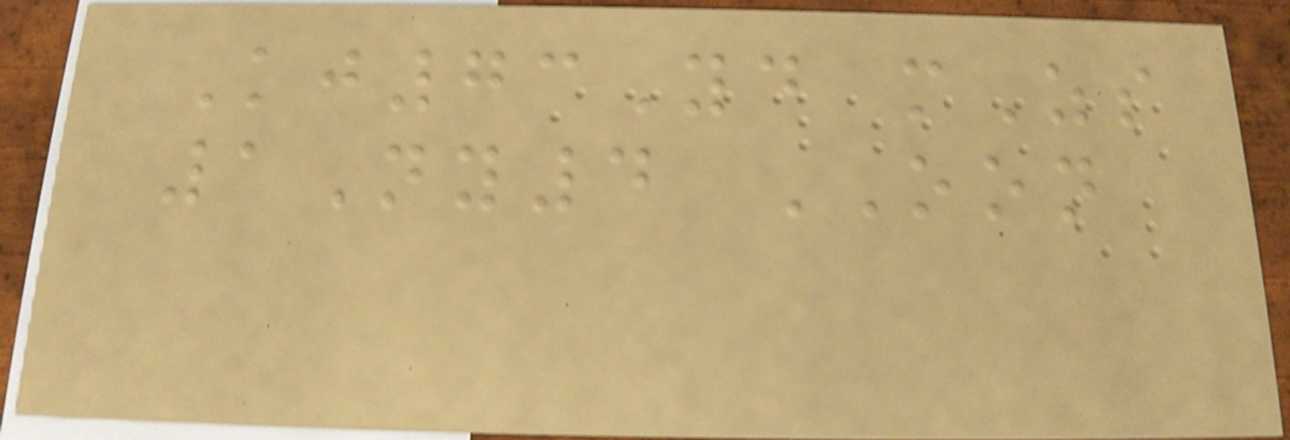Kj73Yd mZs
1Ny4 OON
